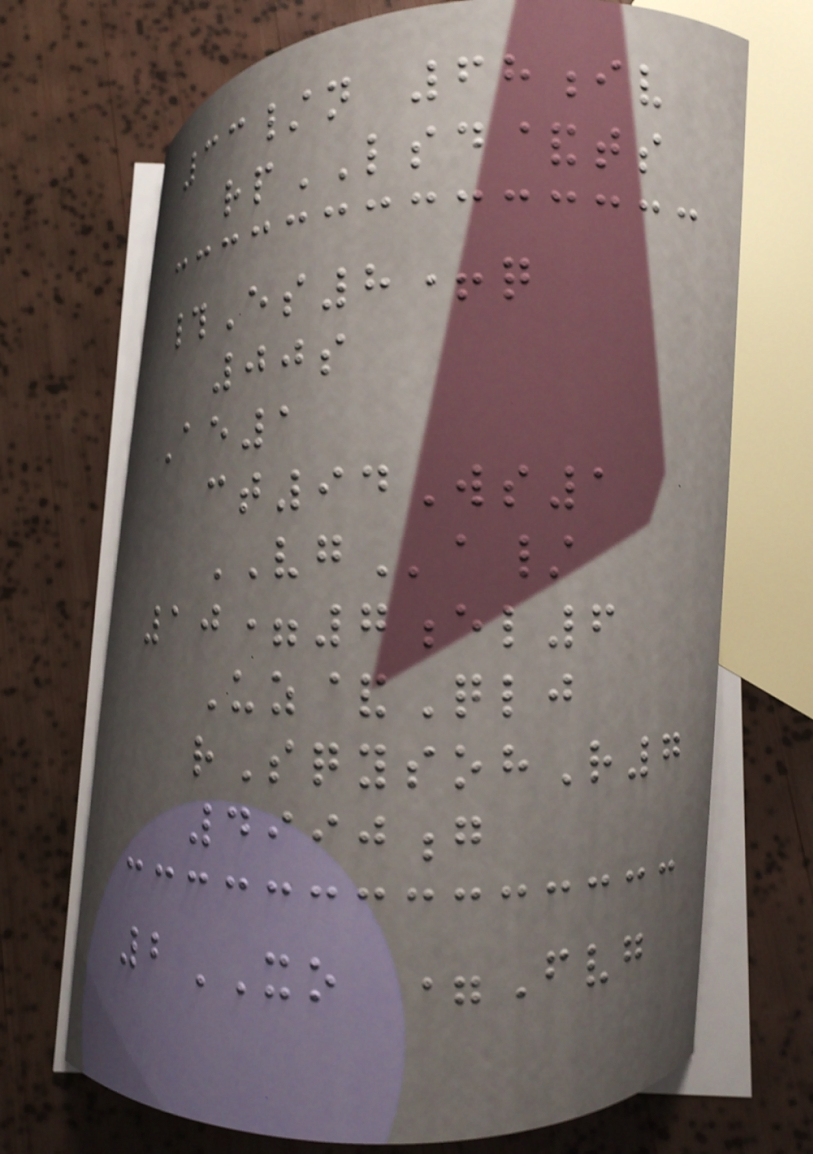33/n 68iv
rpLSD&ts
#Es8+q
00s
Ae1
ct94Ws1
VGa/
10=7el6
Uz&Qlj
rSqysohR7
4990g
2XO =Fvg
